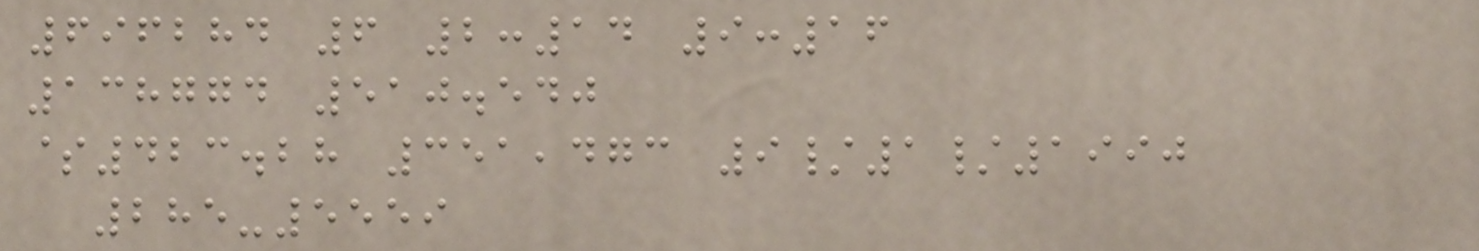696284 6 2:14 9:16
138774 510.540
$423.28 351,473 9/1/1990
285-5559
